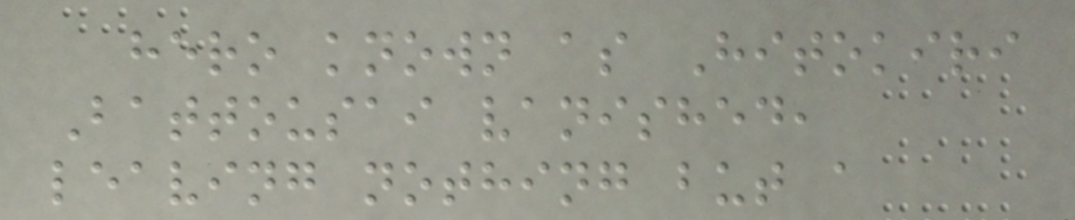hero known as Hitokiri
Battousai vanished,
leaving nothing but a
